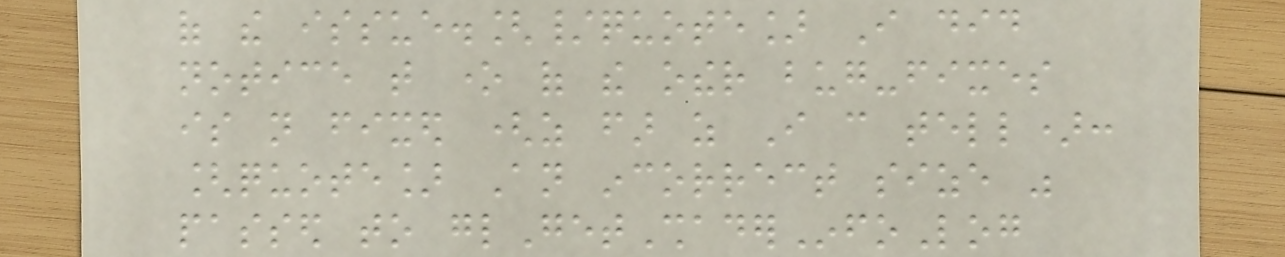of the issue.[/quote] I did
notice that one of the other bug-fixes
is not fixed (as far as I can tell):
[quote] An incorrect size was
passed to glGetShaderInfoLog
